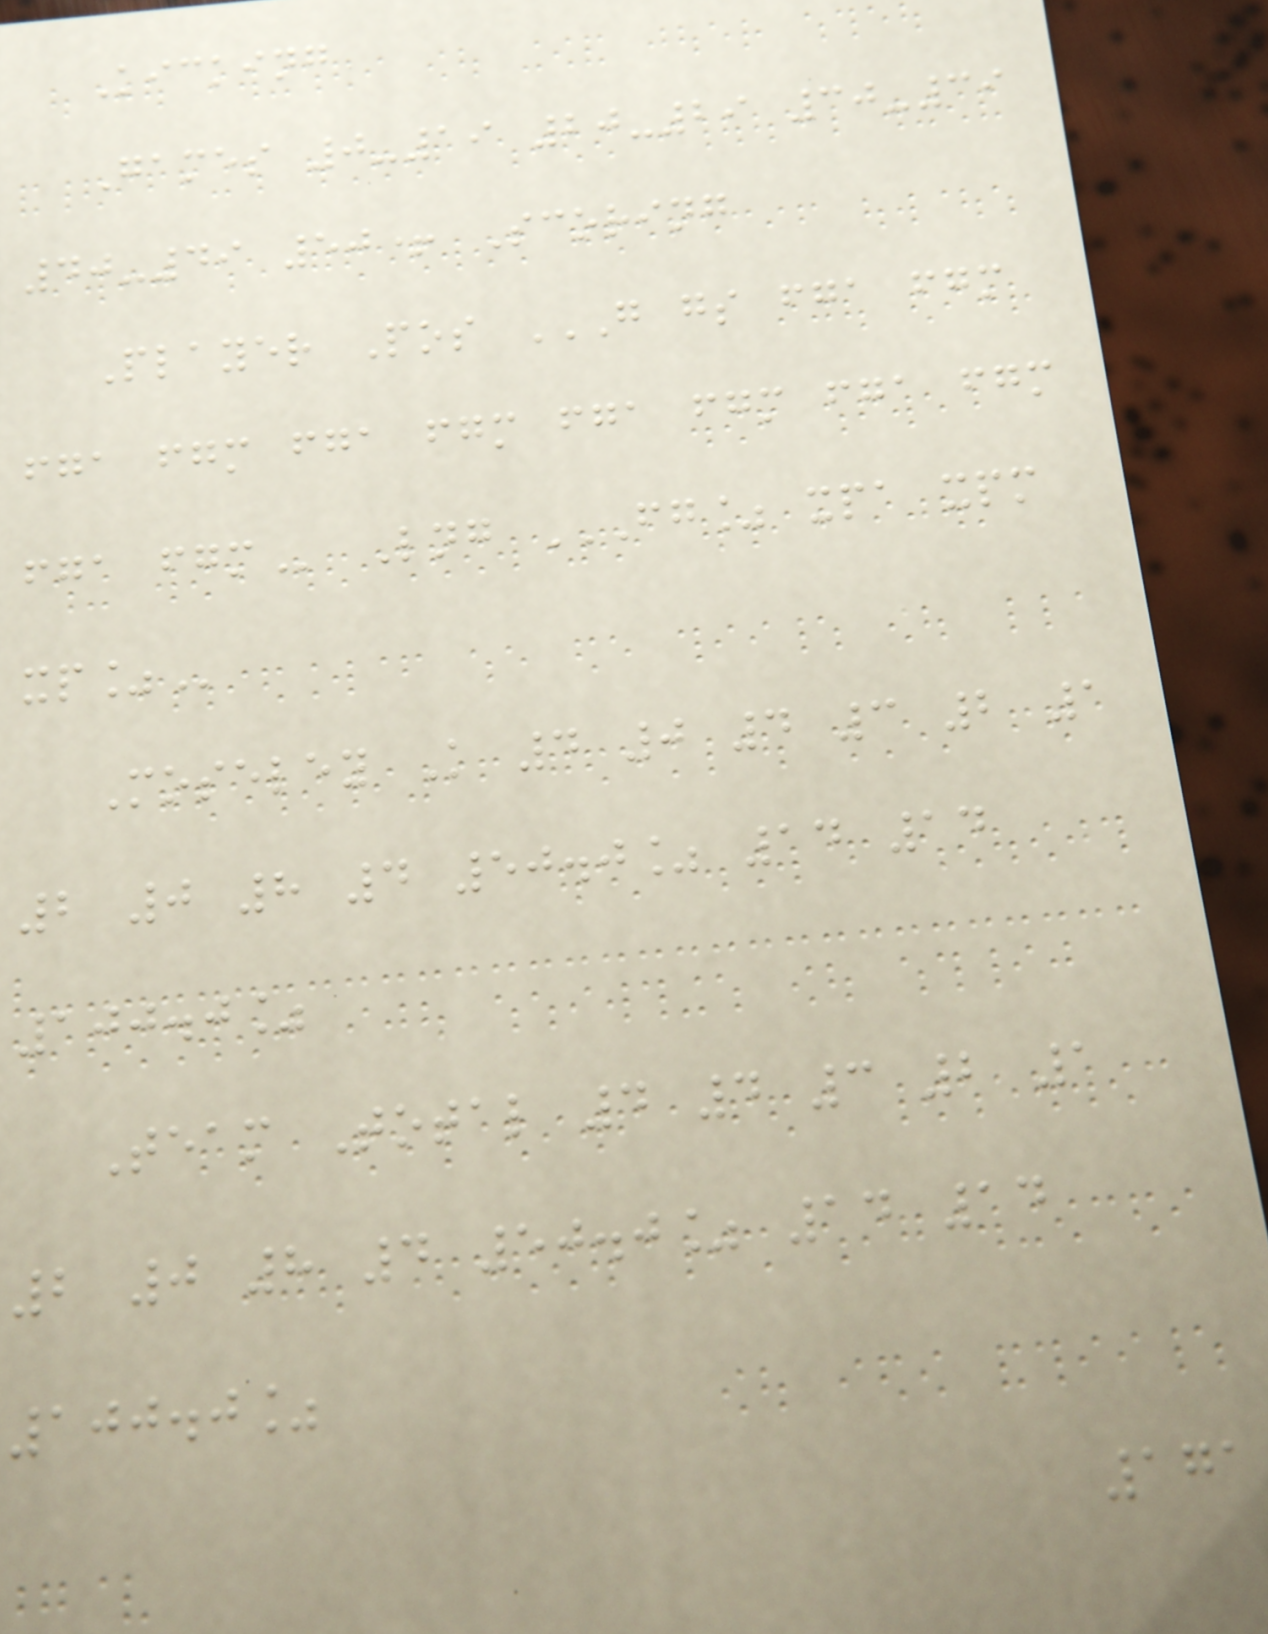Kicking
Games 0-19 20-29 30-39
40-49 50+ Scoring
Player Pos G GS FGA FGM
FGA FGM FGA FGM FGA FGM FGA FGM
FGA FGM Lng FG% XPA XPM
XP%
Moseley K 4 0 4 3 2 1
2 0 8 4 50.0% 14 14
100.0%
Team Total 4 4 3 2 1
2 0 8 4 50.0% 14 14
100.0%
171
